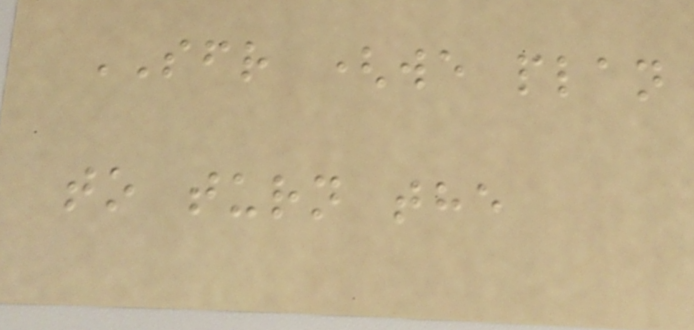SFR (we plan
to turn the
